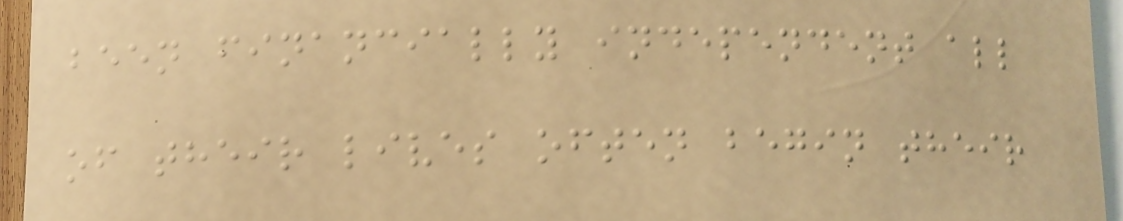been financially independent all
of their lives often begin their
